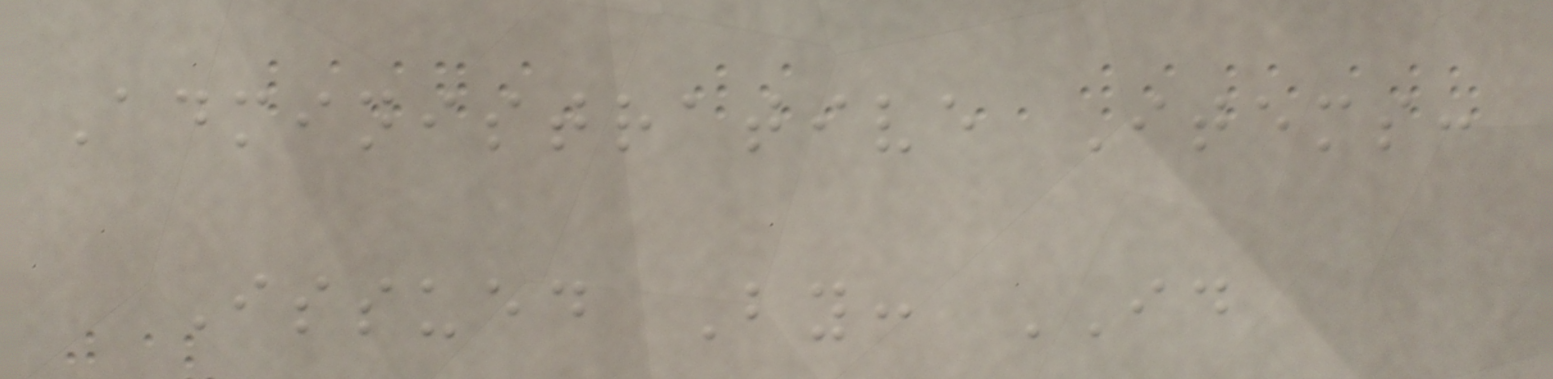Administrative Items:
Issued By: ID
